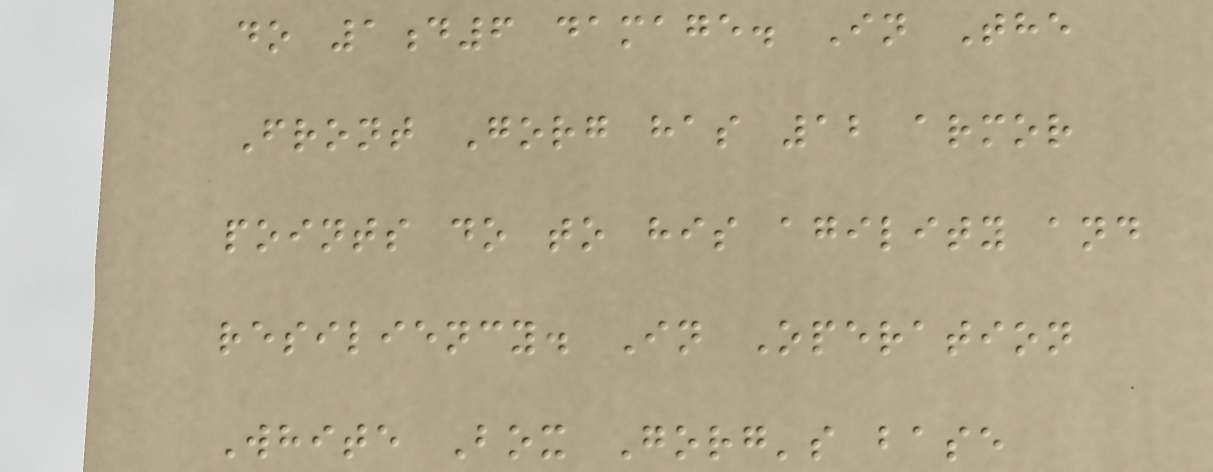do 1d6 damage. In The
Front Gorg has 12 armor
points do to his agility and
resiliency. In Operation
White Box Gorg's base
